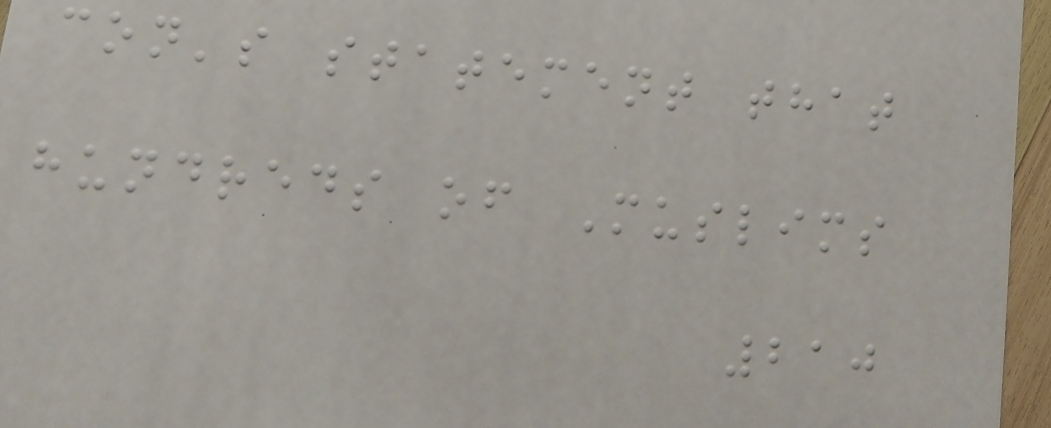con's statement that
hundreds of Muslims
210
